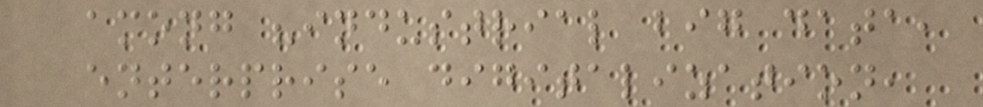among "industrial big data,
enterprise digitalization,
